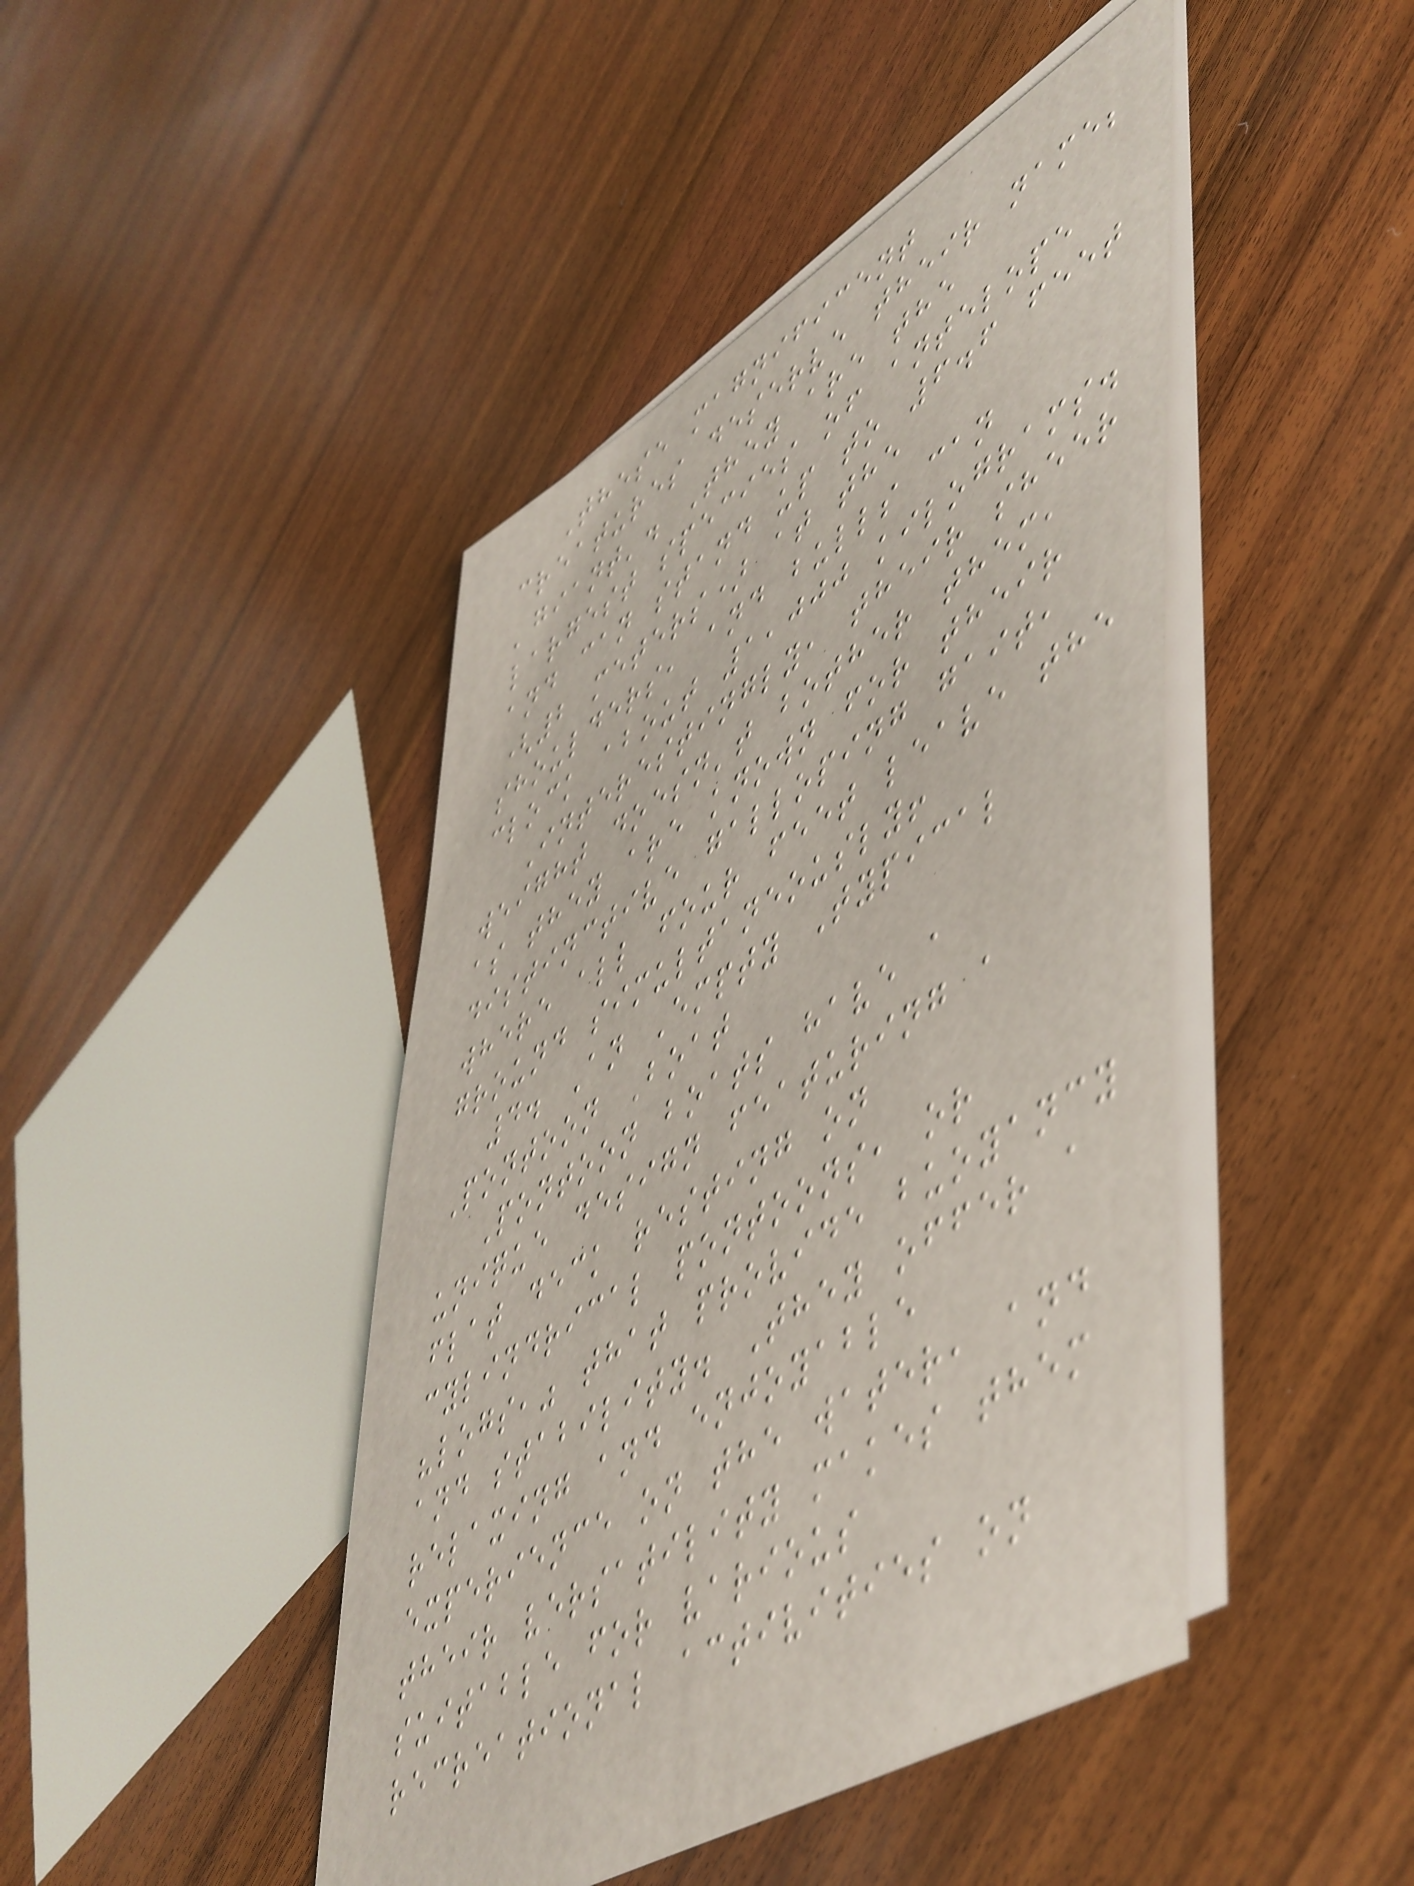These magnificent
creatures deserve their name;
'giant'. They are the
largest species of antelope
and can stand up to 6.6 feet
(2 meters) at the
shoulders, and bulls can
clock about 1,000 kilograms.
Interestingly, their sheer
weight doesn't bother them,
as they are known for their
distinctive galloping gait,
where all four feet leave the
ground simultaneously!
4. An Empty Typical
Pontoon Boat
Pontoon boats have a
unique design featuring a
flat deck resting on
cylindrical pontoons, or
"logs," that provide buoyancy
and stability. They offer a
relaxing and enjoyable
experience on the water, and
their versatility makes them
suitable for various
recreational activities on
